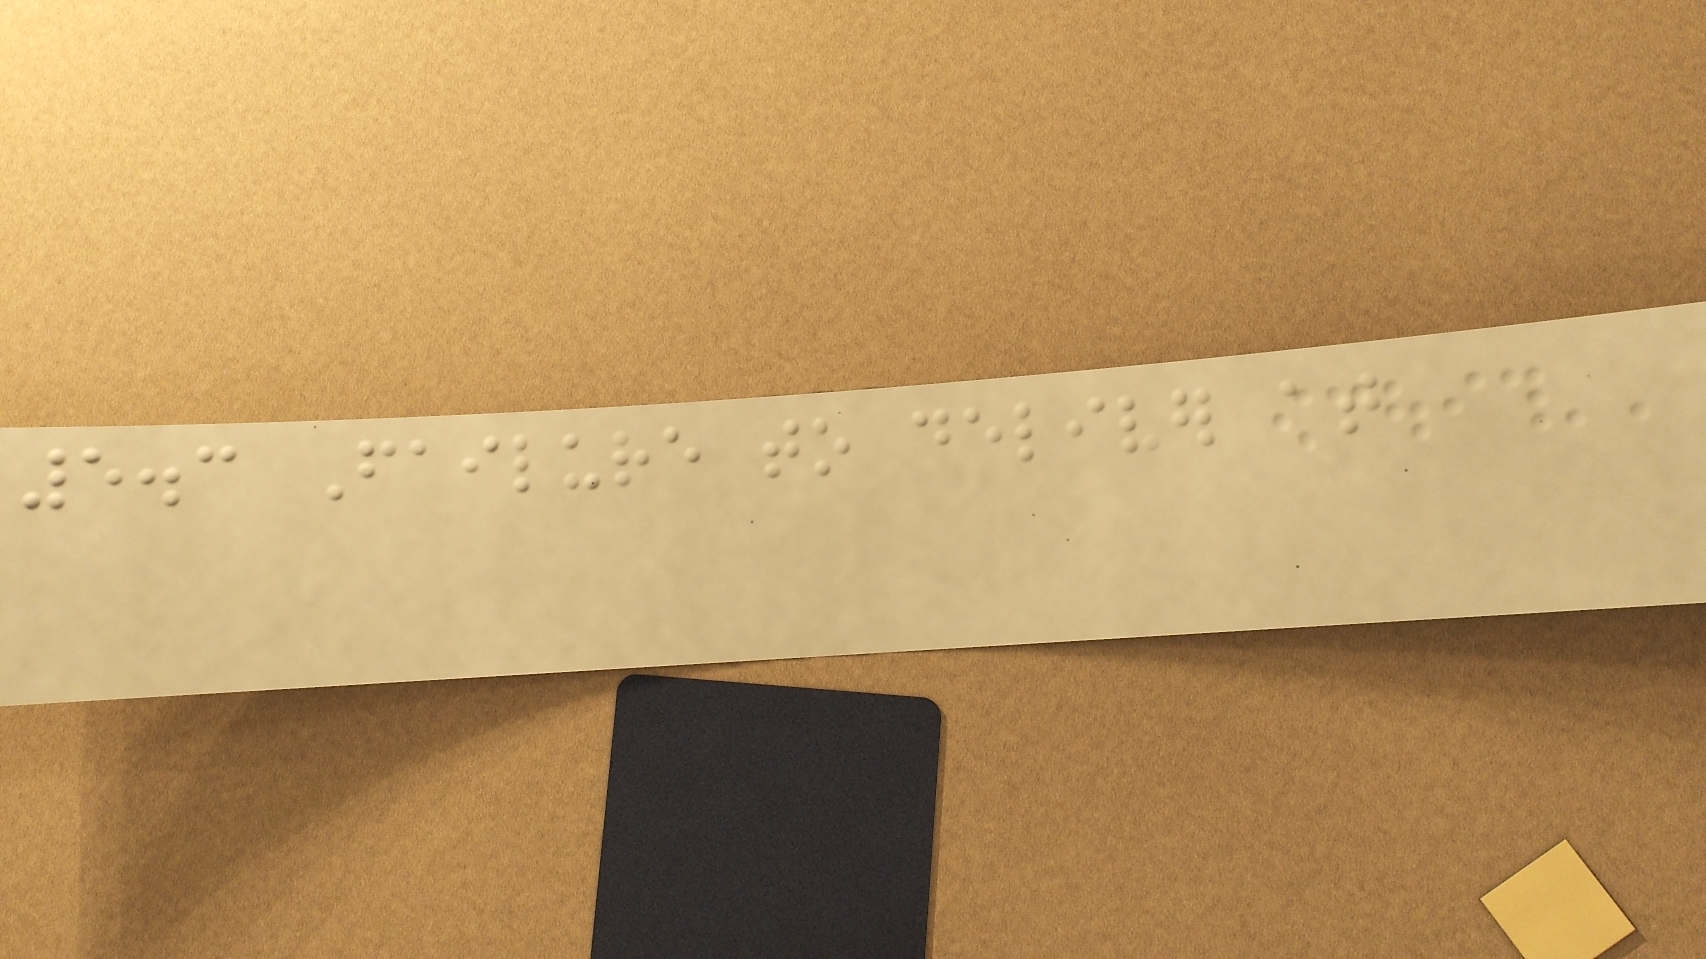5.3 Failure to deliver at
